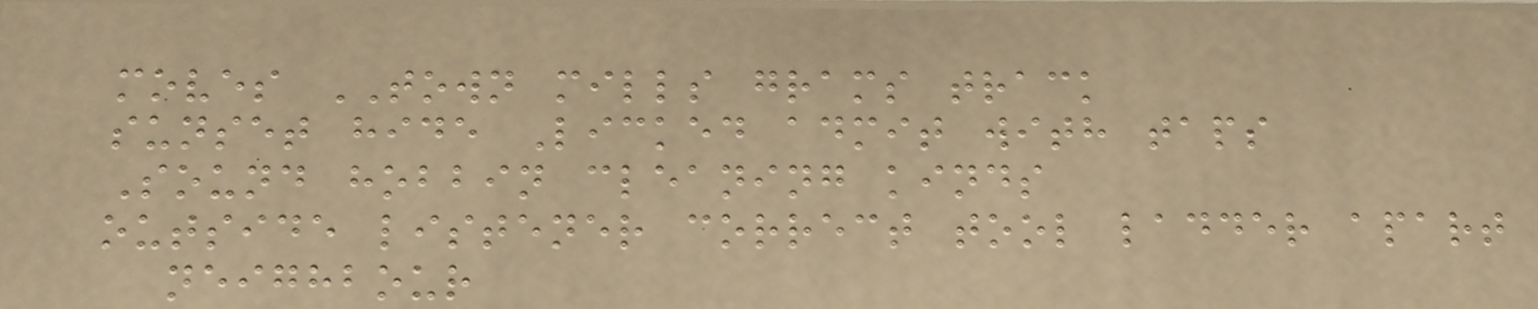moves TOWN mills grams track
sunset hide Licked admit with taps
Sound hobbin cleaning kinds
outside listener correct tool ladder apart
neighbour
